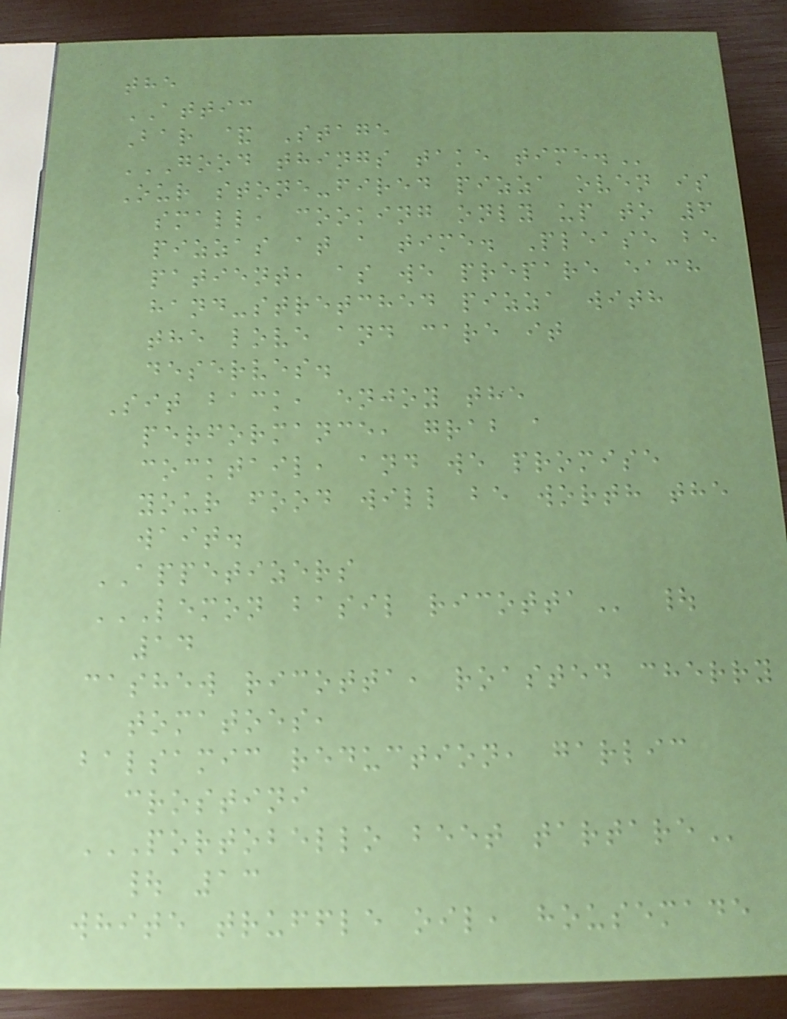the
ATTIC
Bar & Stage
GOOD THINGS TAKE TIME.
Our stone-fired pizza oven is
small, cooking only up to 6
pizzas at a time. Please be
patient, as we prepare each
hand-stretched pizza with
the love and care it
deserves.
Sit back, enjoy the
performance, grab a
cocktail, and we promise
your food will be worth the
wait.
APPETIZERS
LEMON BASIL RICOTTA |
14
cashew ricotta, roasted cherry
tomatoes,
balsamic reduction, garlic
crostini
PORTOBELLO BEET TARTARE
| 13
white truffle oil, housemade
